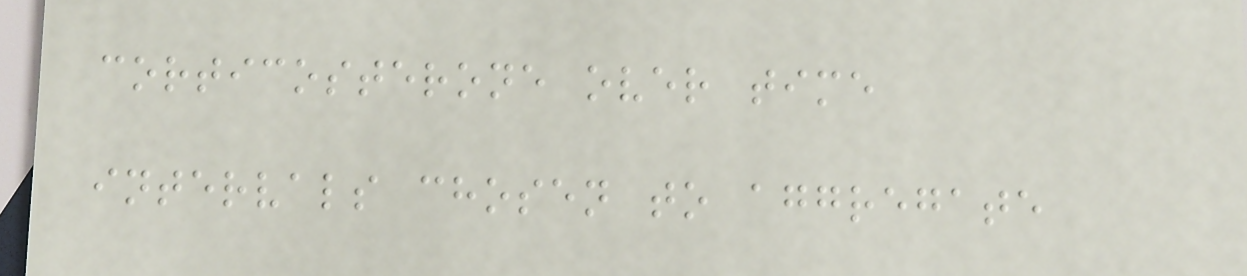corticosterone over time
intervals chosen to aggregate
